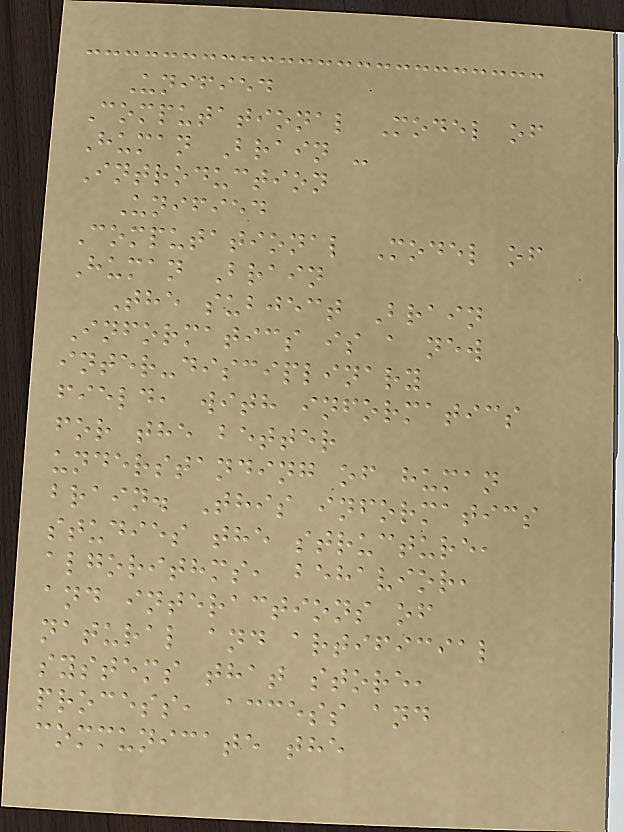Unified
Computational Model of
Human Brain -
Introduction
Unified
Computational Model of
Human Brain
The subject Brain
Informatics is a new
inter-disciplinary
field, with informatics
for the better
understanding of human
brain. This informatics
studies the structure,
algorithms, behavior,
and interactions of
natural and artificial
systems that store,
process, access and
communicate the
